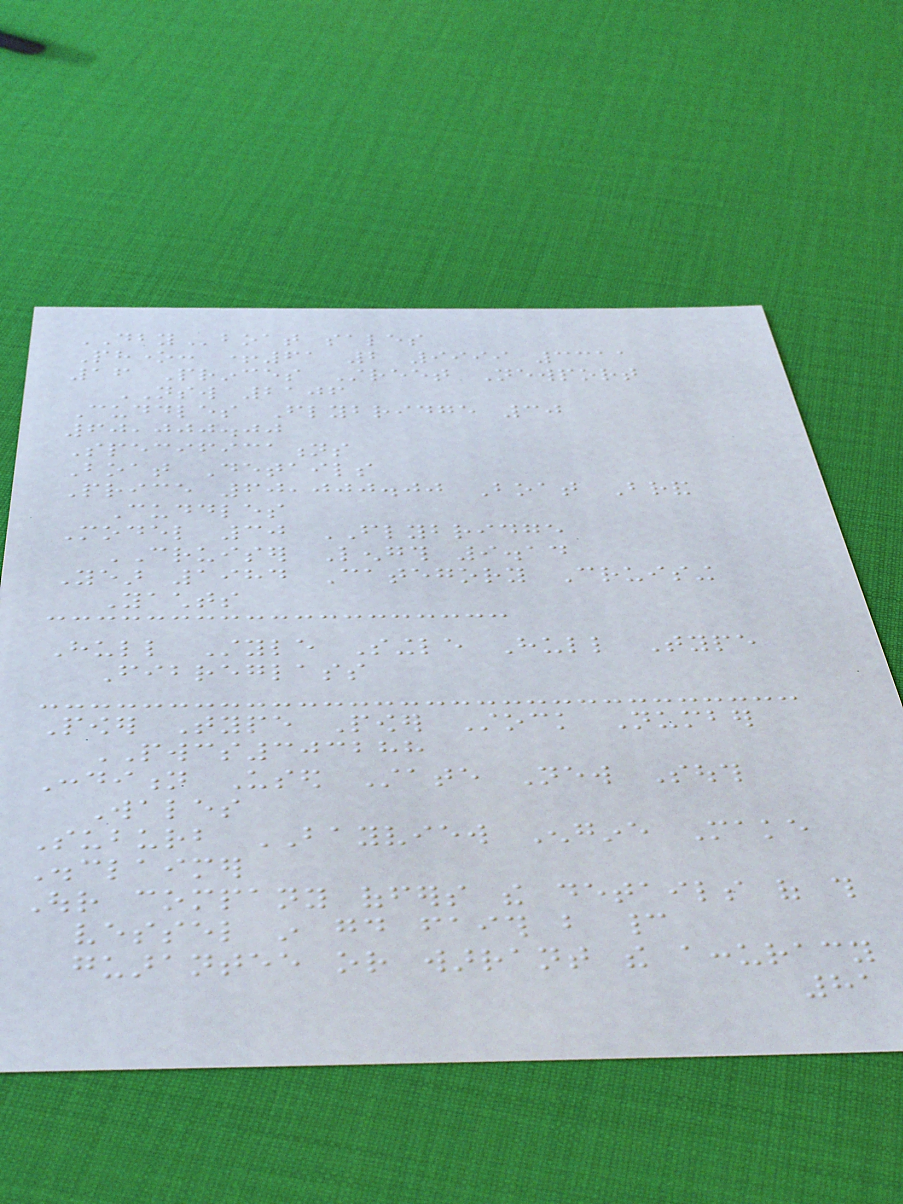DBYboat sales
Phone: +61 2 9999 3311
16 Princes Street Newport
NSW 2106
Cuddles Flybridge 30
60,000.00
Specifications
Boat Details
Price 60,000.00 Boat Brand
Cuddles
Model 30 FLYBRIDGE
CRUISER Length 9.14
Year 1984 Category Cruising
Yachts
Hull Style Single Hull Type
Fibreglass
Power Type Power Stock Number
PWCS303288
Condition Used State New South
Wales
Suburb BAYVIEW Engine Make
Disclaimer
Our company offers the details of this
vessel in good faith but cannot
guarantee or warrant the accuracy
81
